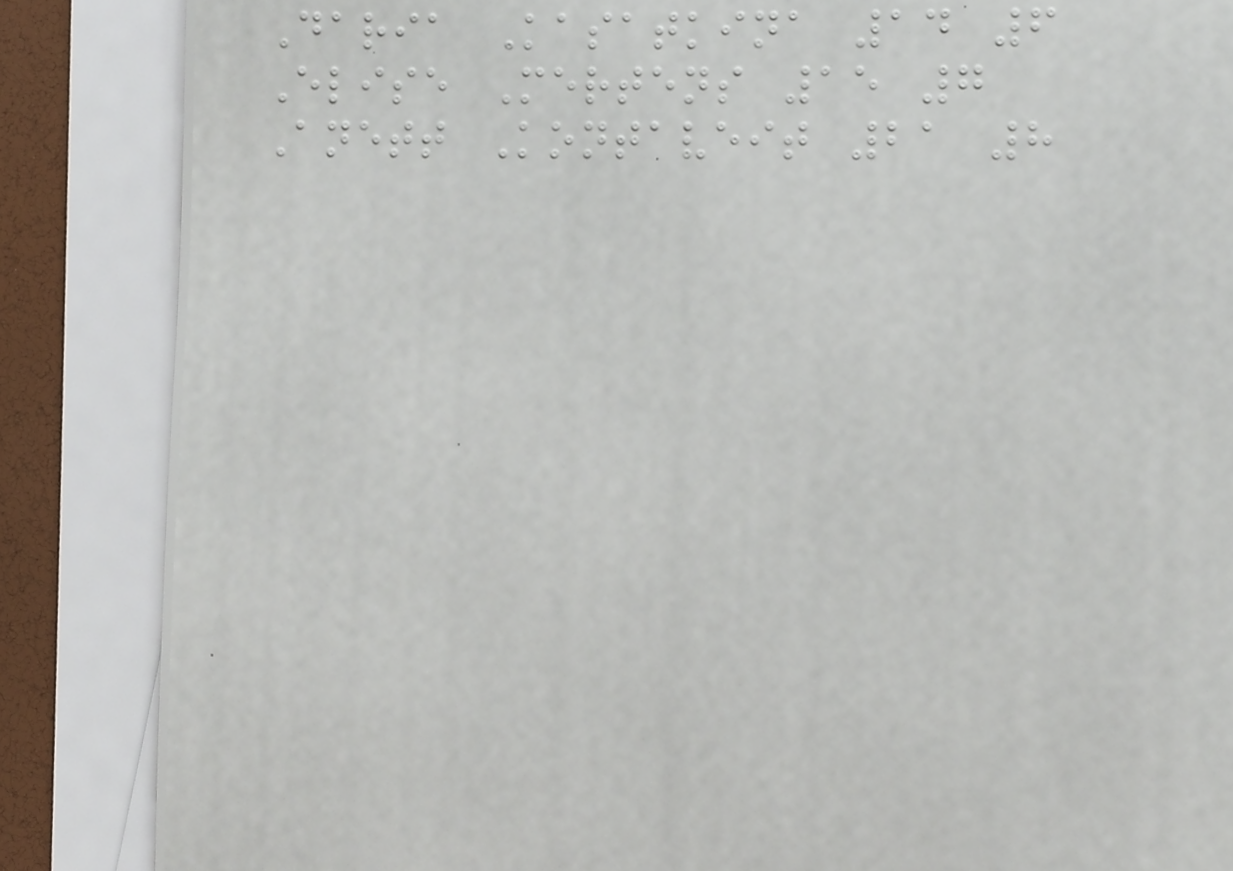Daria Kasatkina 14 6
Elise Mertens 15 7
Anett Kontaveit 21 8
